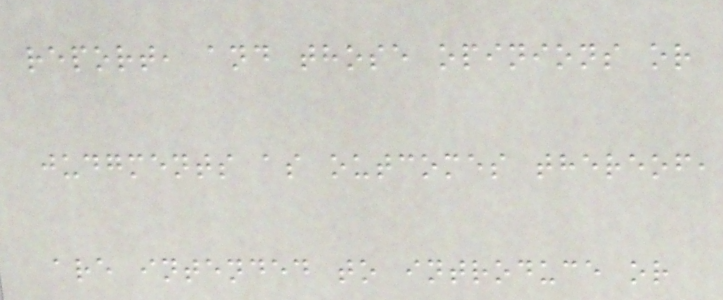report, and those opinions or
judgments as outcomes thereof,
are intended to introduce or
